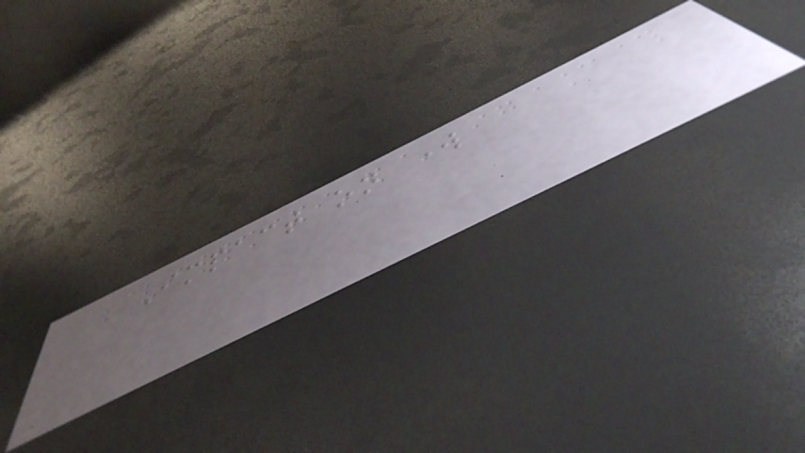Impact on work
